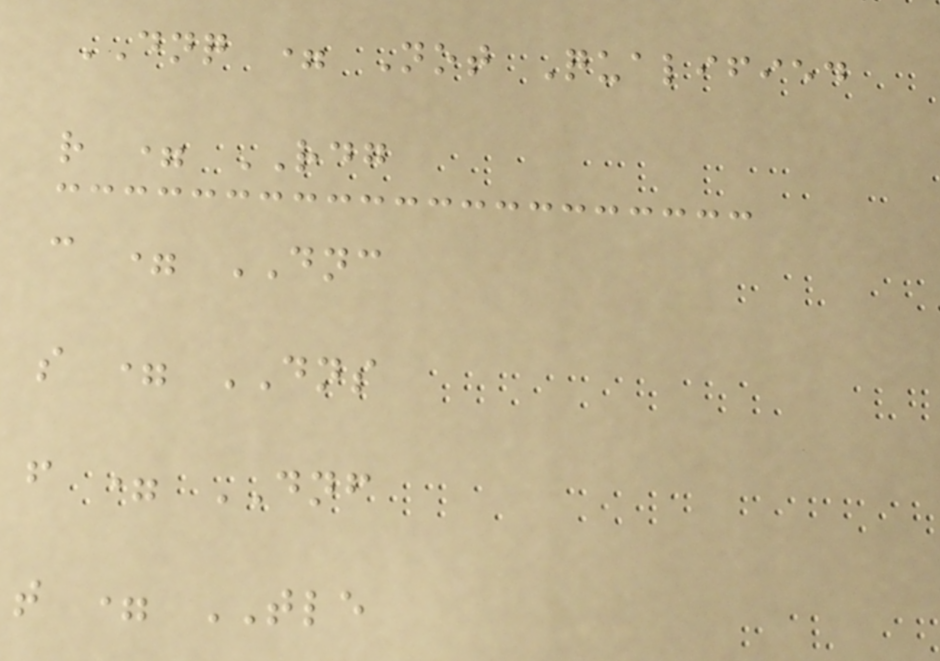DNQ = Not Qualified
r = RDG
c = DNC
s = DNS
f = DNF
t = TLE
